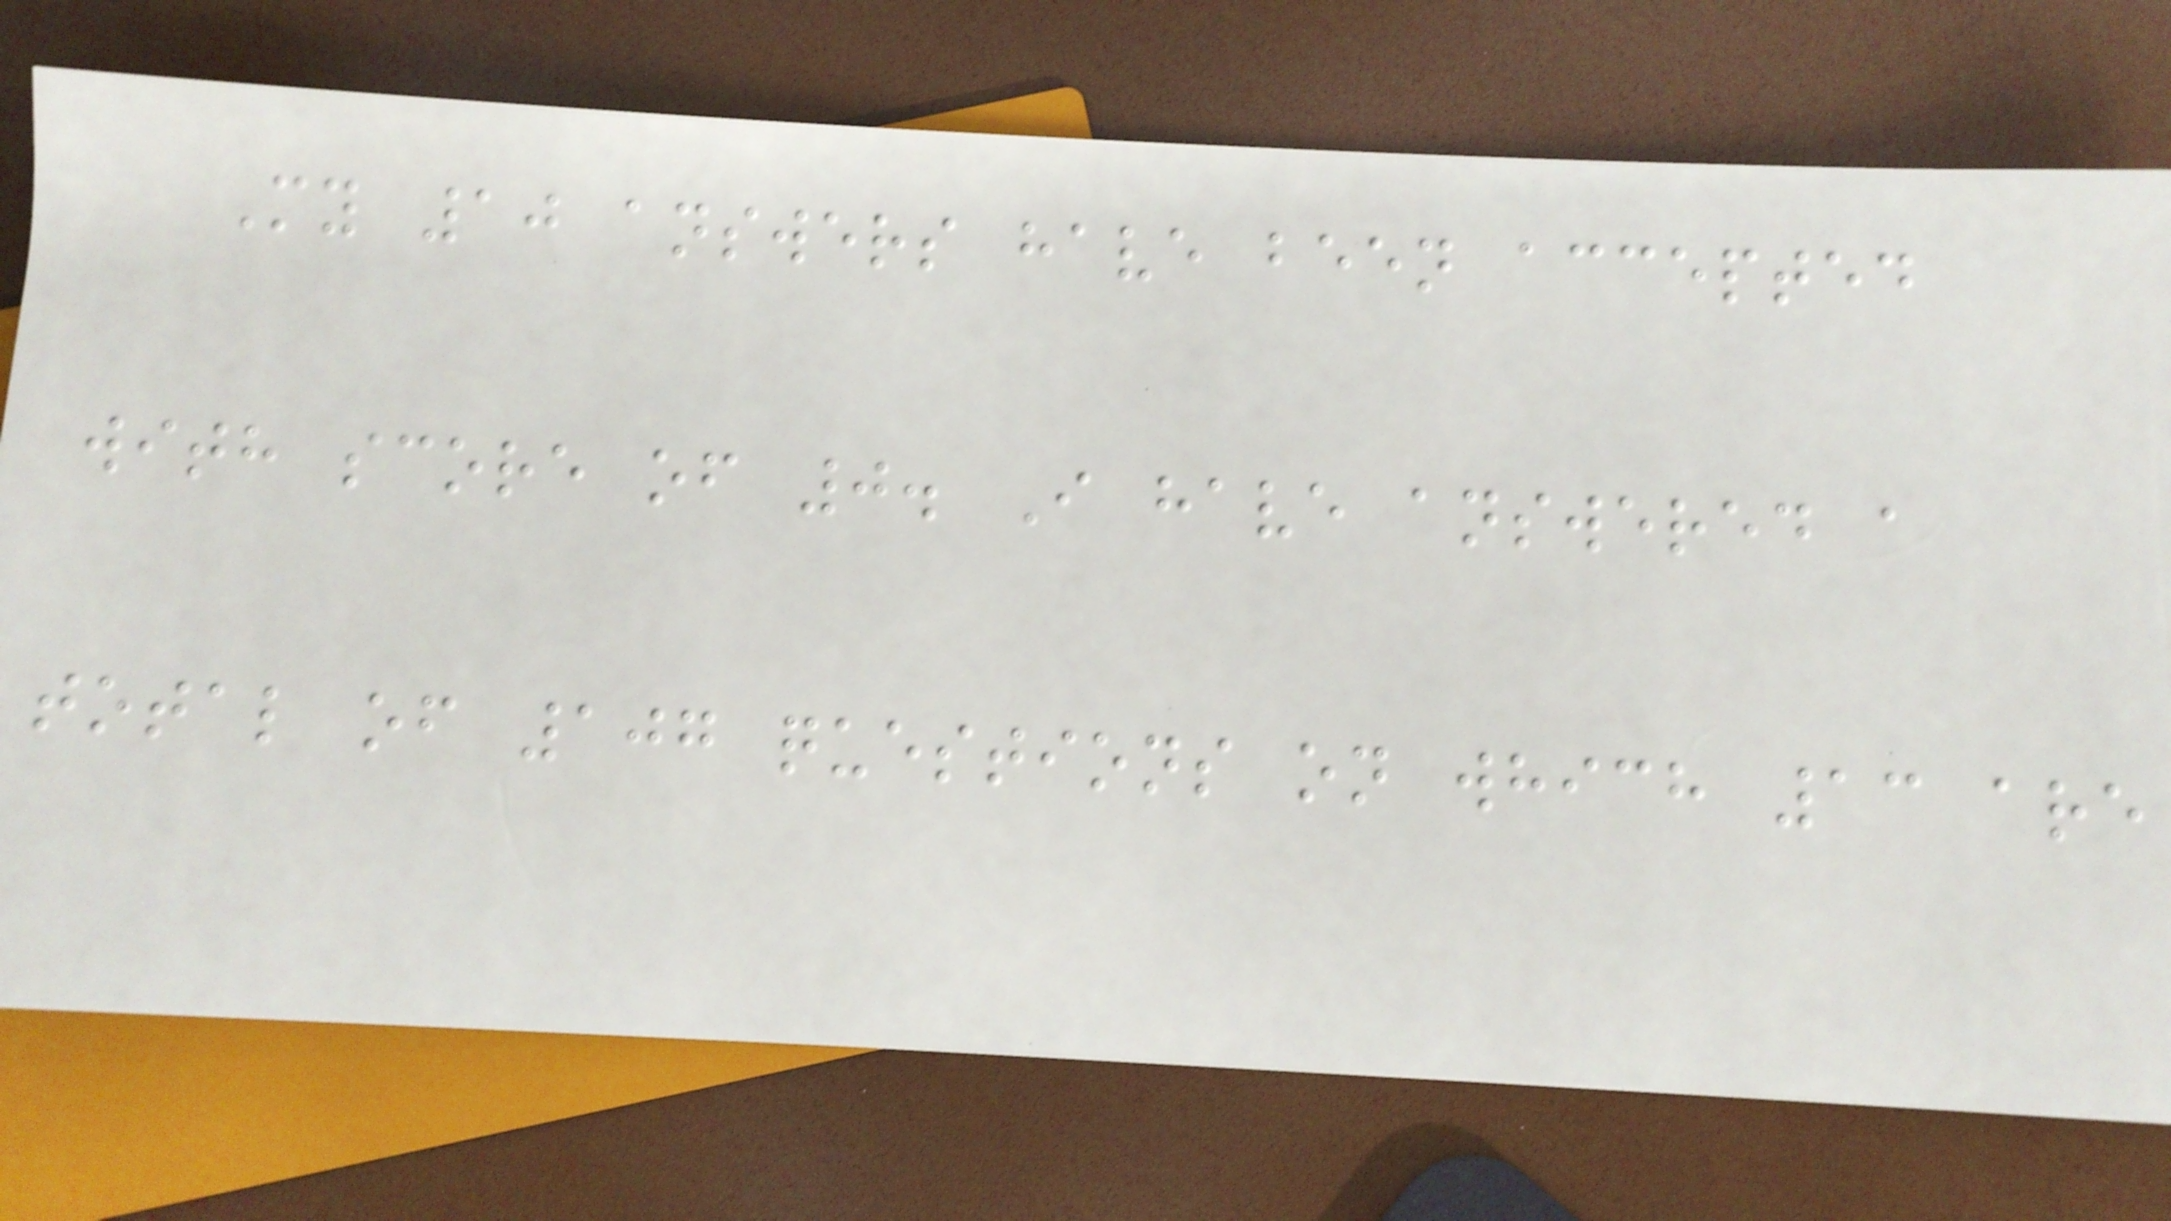My 10 answers have been accepted
with score of 0. I have answered a
total of 107 questions on which 13 are
